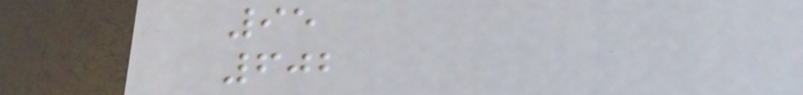95
602
